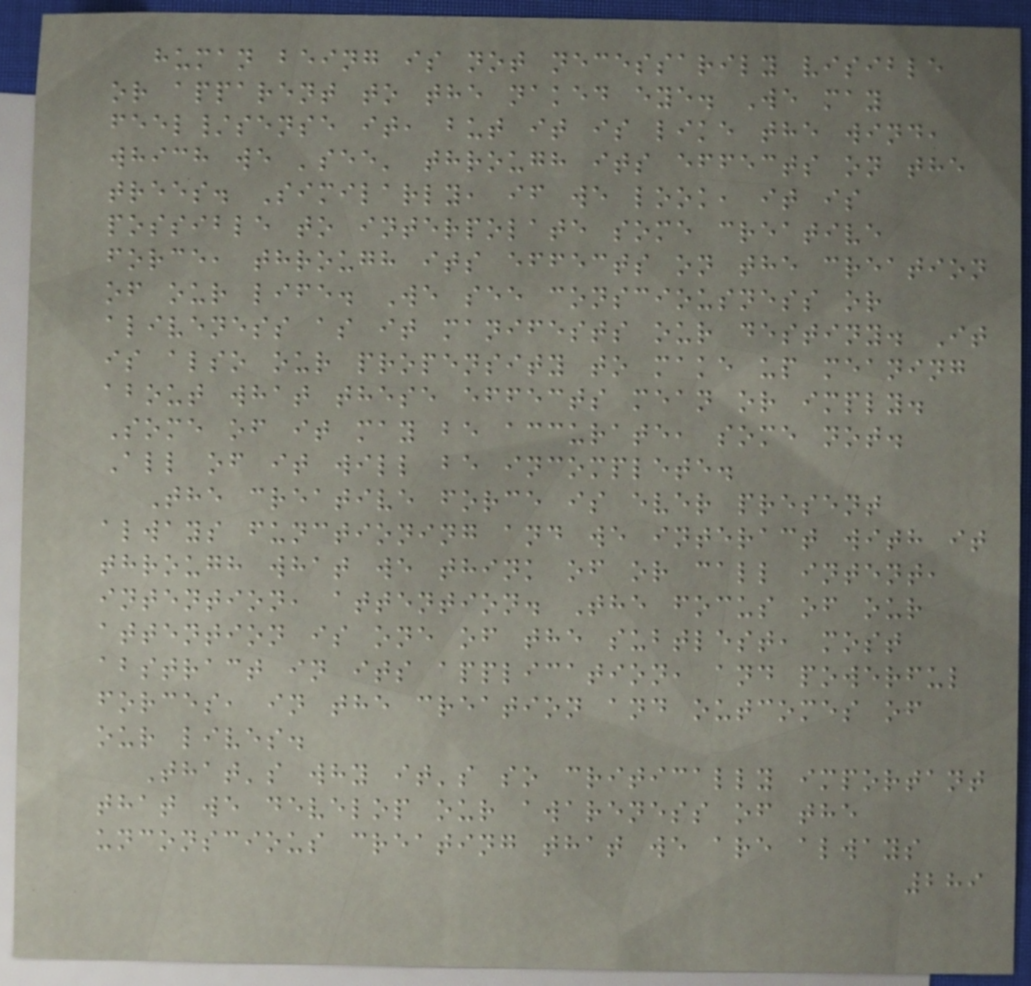human being is not necessarily visible
or apparent to the naked eye. We may
feel/sense it, but it is like the wind,
which we 'see' through its effects on the
trees. Similarly, if we look, it is
possible to interpolate some creative
force, through its effects on the creation
of our life. We see consciousness or
aliveness as it manifests our destiny. It
is also our propensity to make up meaning
about what these effects mean or imply.
Some of it may be accurate, some not.
All of it will be incomplete.
The creative force is ever present
always functioning and we interact with it
through what we think of or call intent,
intention, attention. The focus of our
attention is one of the subtlest, most
abstract in its application, and powerful
forces, in the creation and outcomes of
our lives.
That's why it's so critically important
that we develop our awareness of the
unconscious creating that we are always
289
